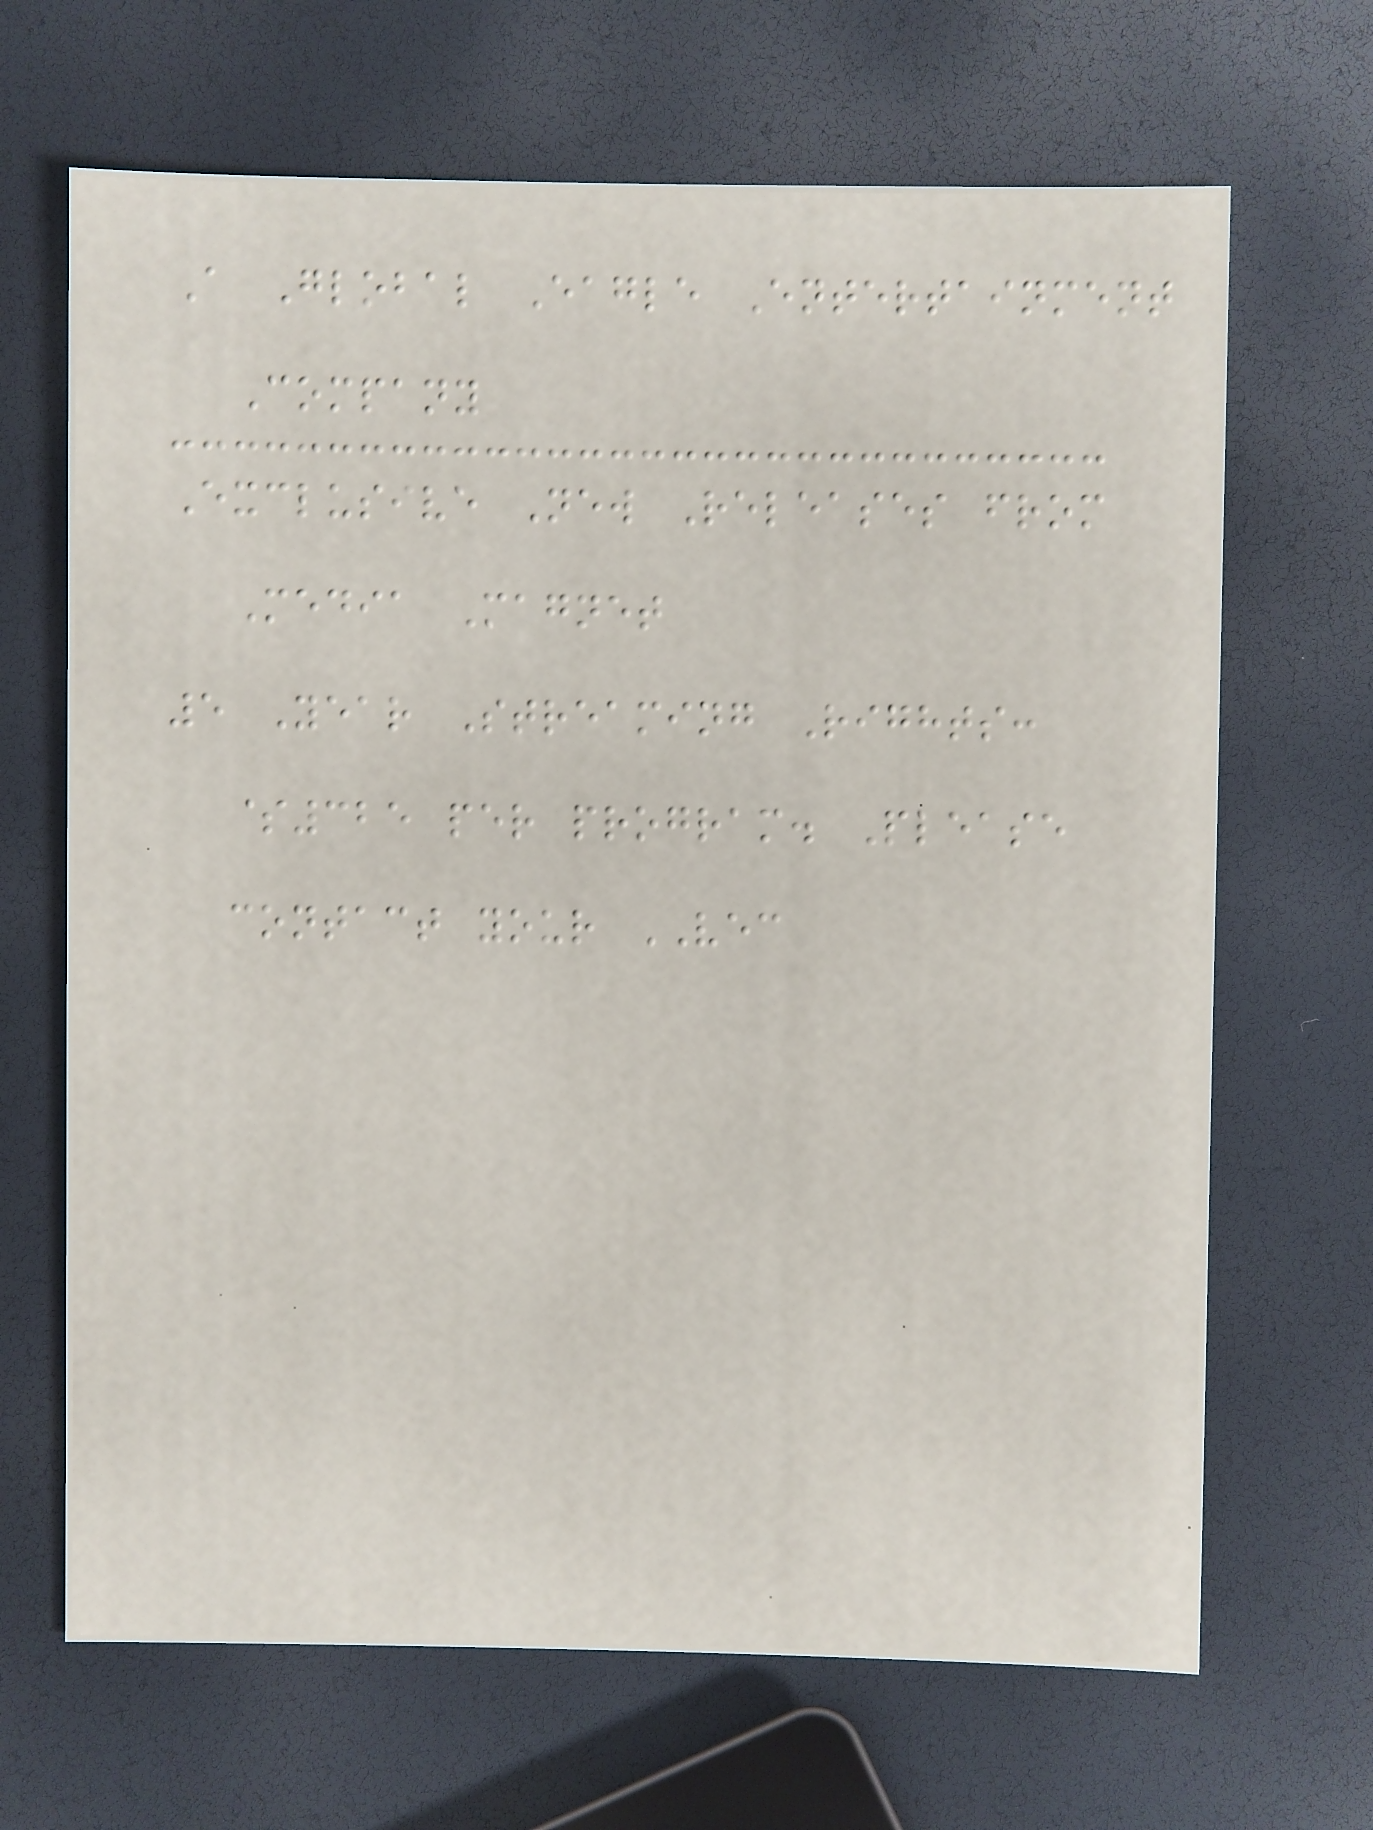A Global Eagle Entertainment
Company
Exclusive New Releases from
Media Magnet
5 Year Streaming Rights:
$325 per program. Please
contact your VEC
